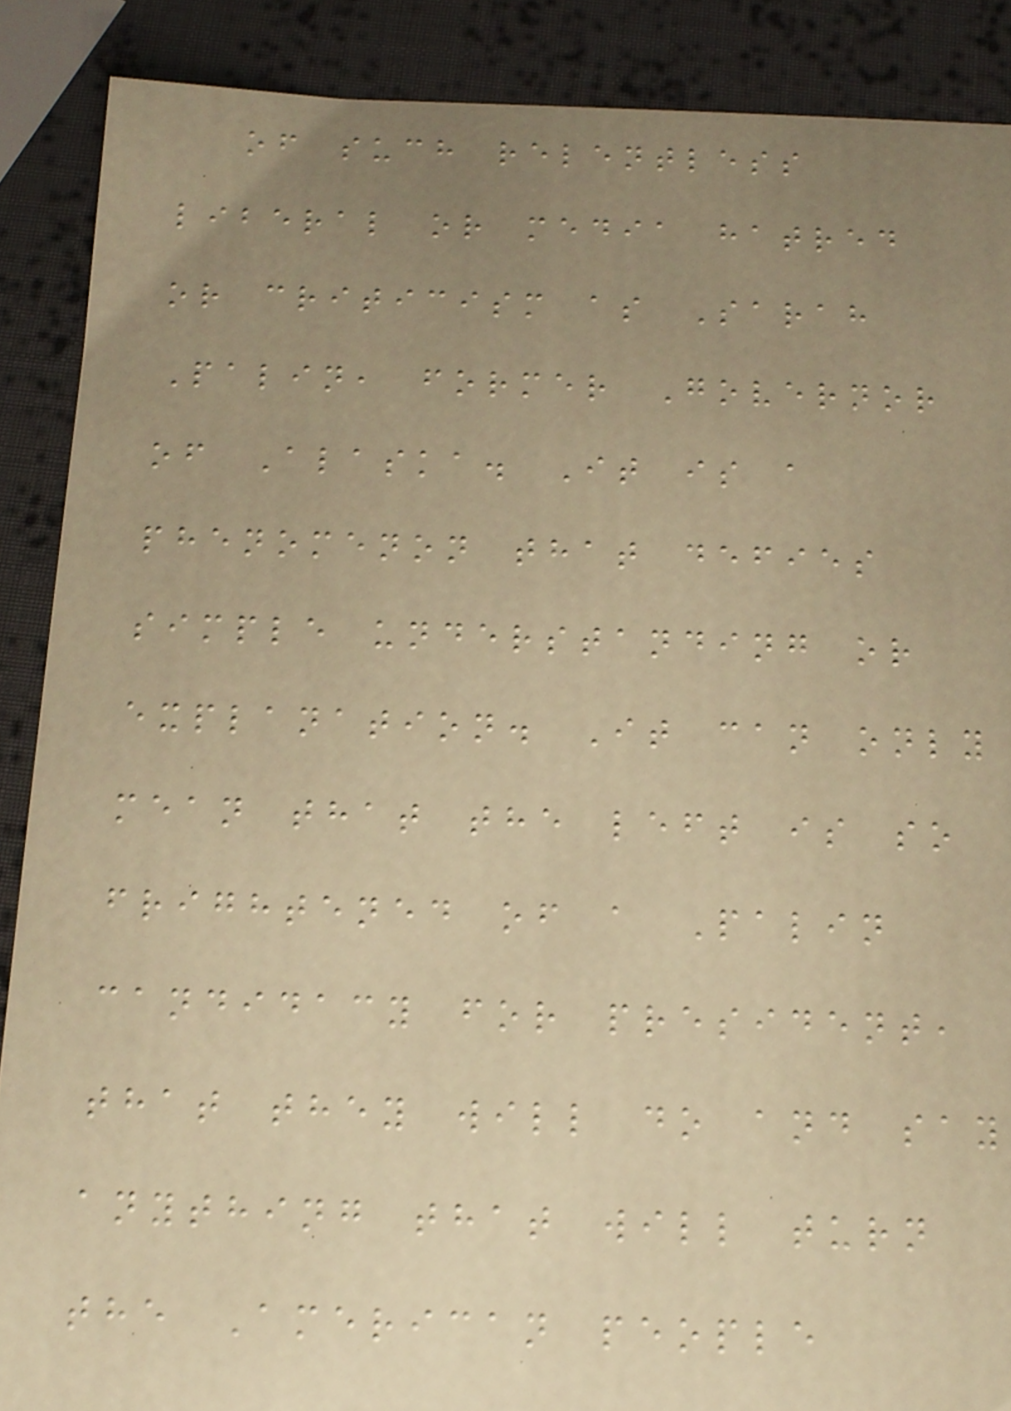of such relentless
liberal or media hatred
or criticism as Sarah
Palin, former Governor
of Alaska. It is a
phenomenon that defies
simple understanding or
explanation. It can only
mean that the left is so
frightened of a Palin
candidacy for president,
that they will do and say
anything that will turn
the American people
